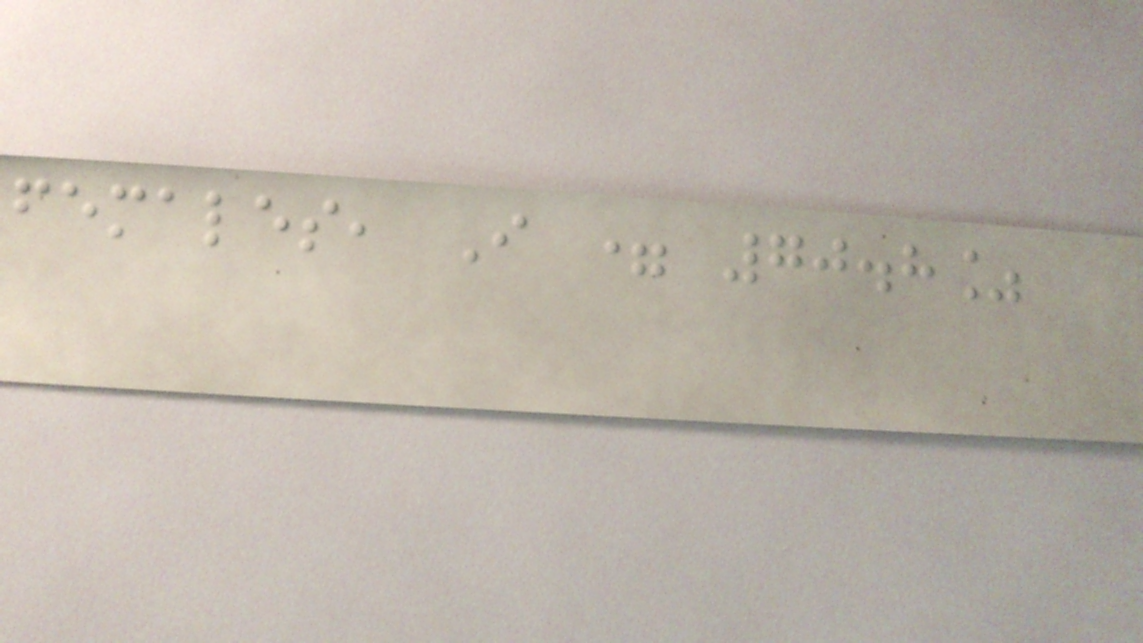females, I = 70.8%
